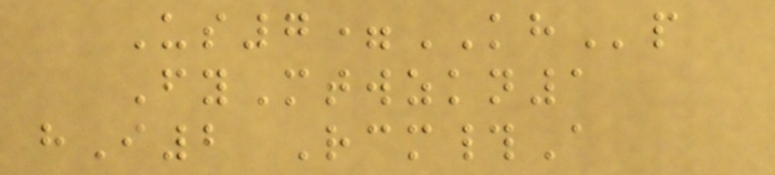Us7=KHp
FyMtwzkn1
hI2 Rcm#A
